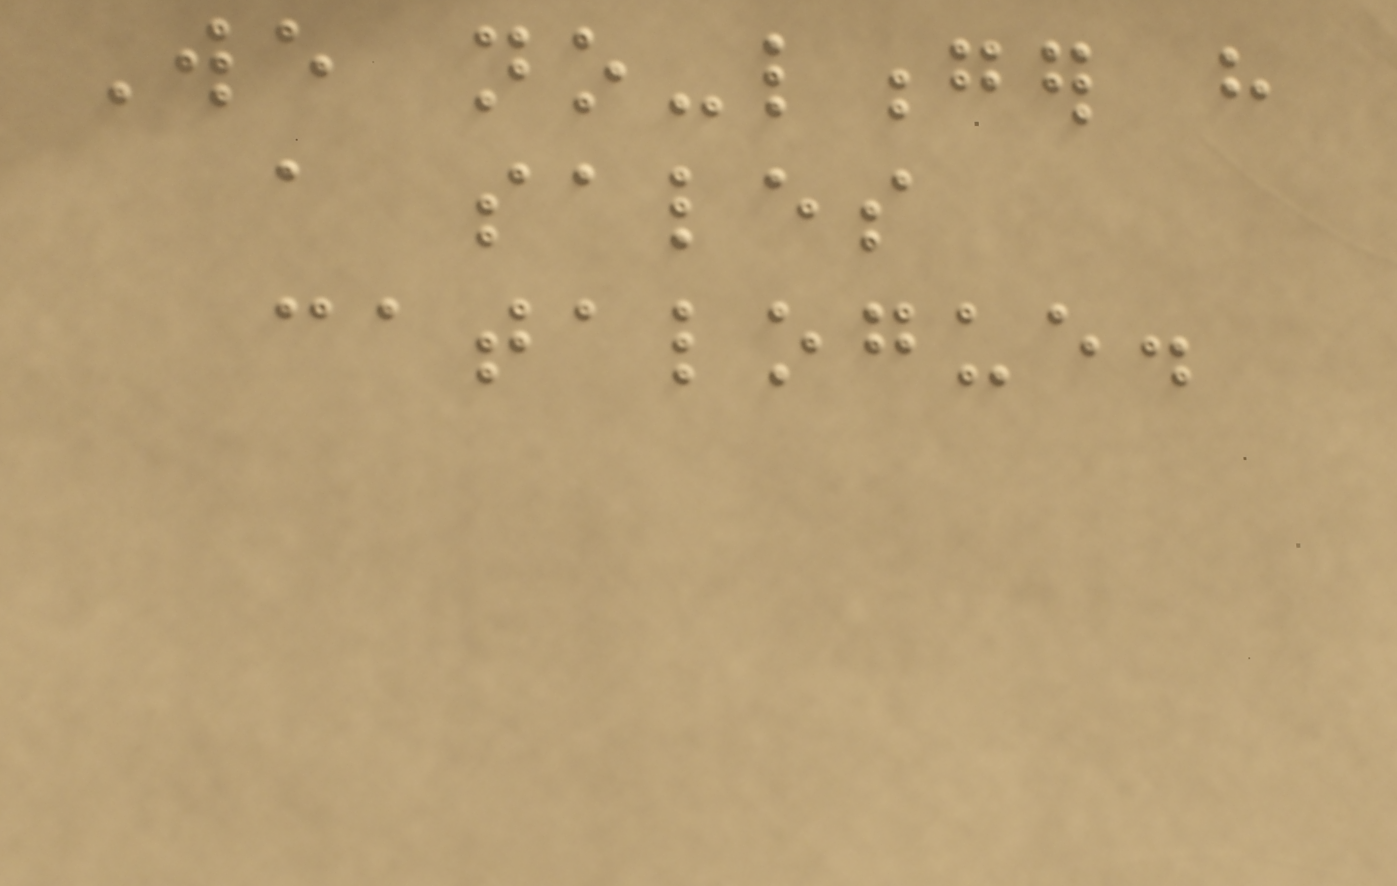We no-longer have
a sales
catalogue.
